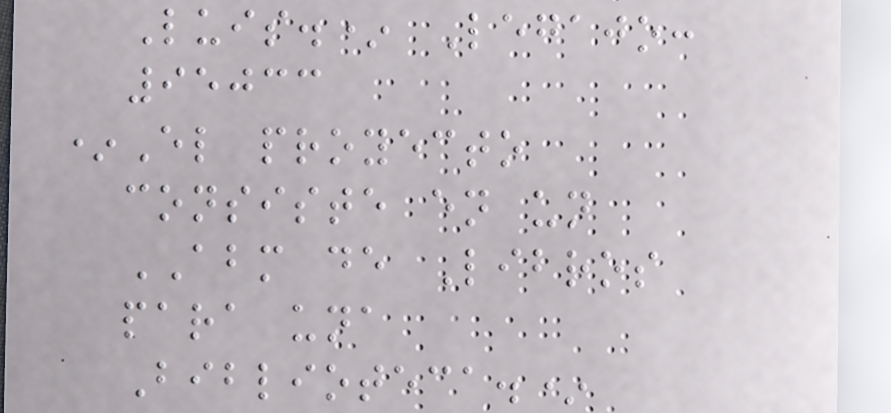Luis.* Legajo:
95033
*El proyecto
consiste en un
ABM de Libros
para una
Biblioteca.*
